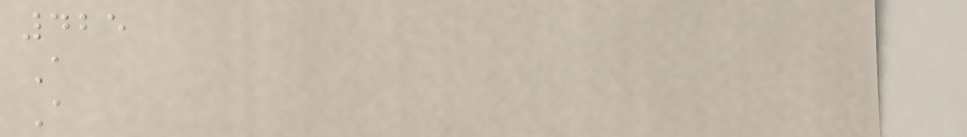425
A
A
